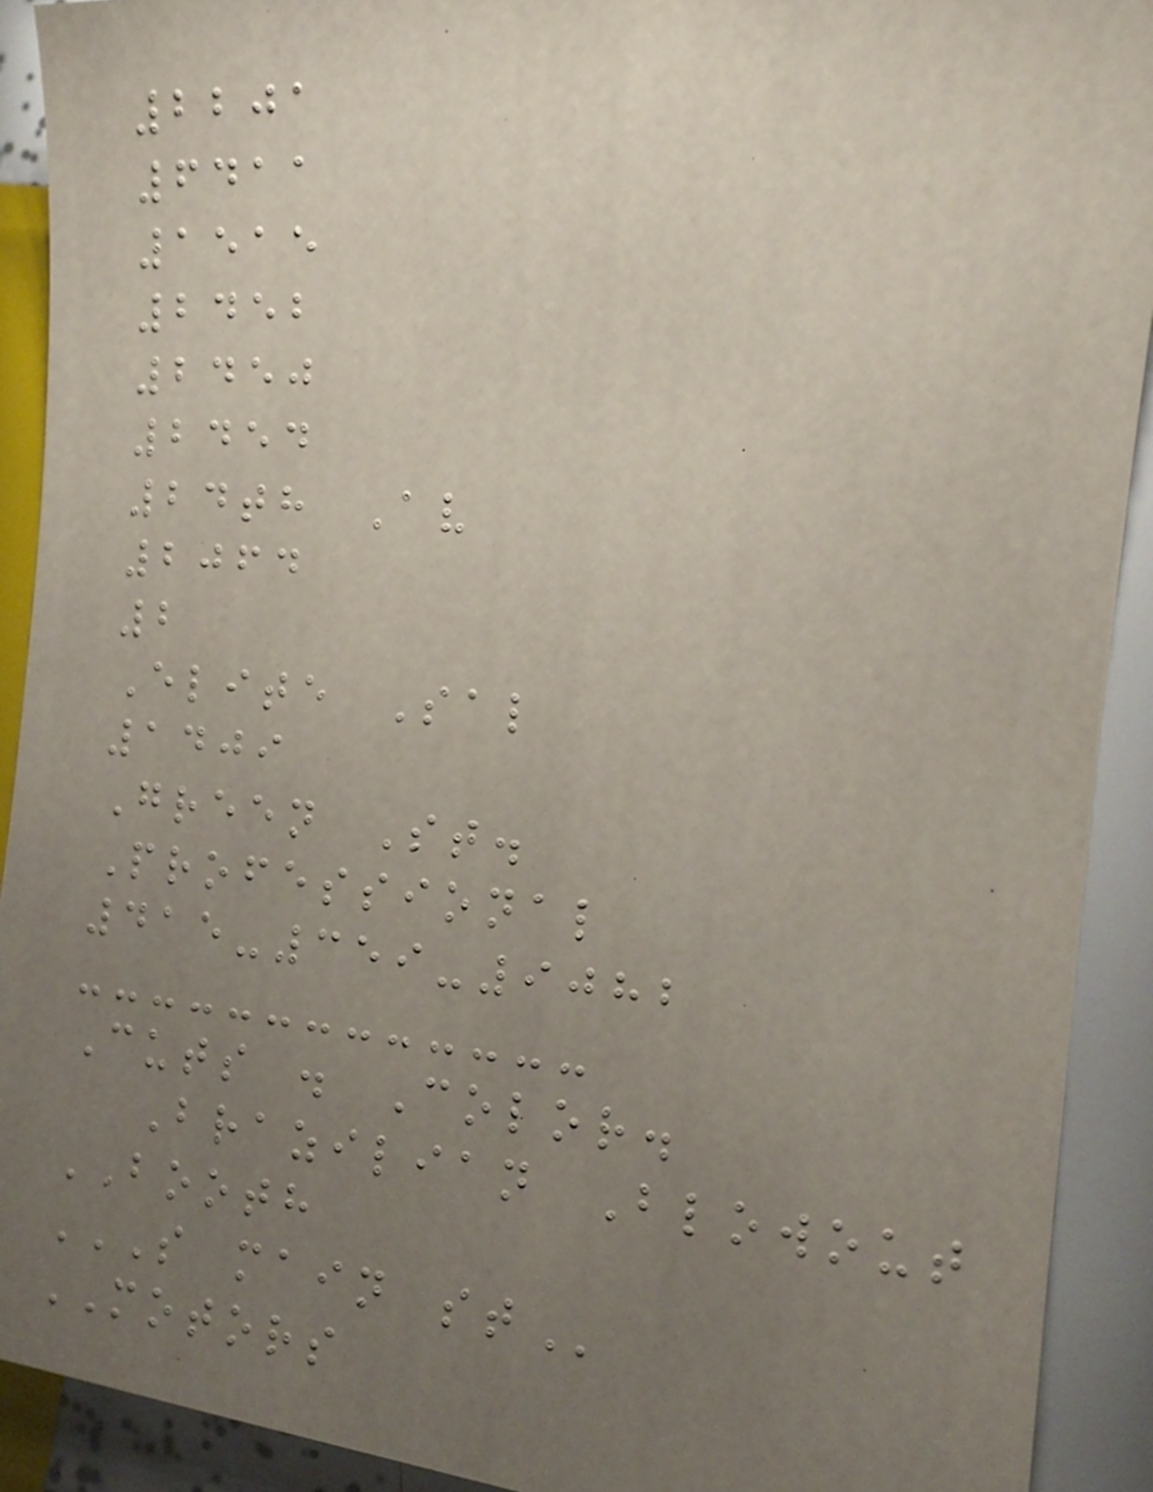2201
6411
1515
2452
2450
2454
24th Av
2064
2
Elite Sal
1409
Green St.
Professional
415-359-9082
Cuts . Color.
Brazilian Blowout
BOOTH
S MAIN ST
MOTORS
